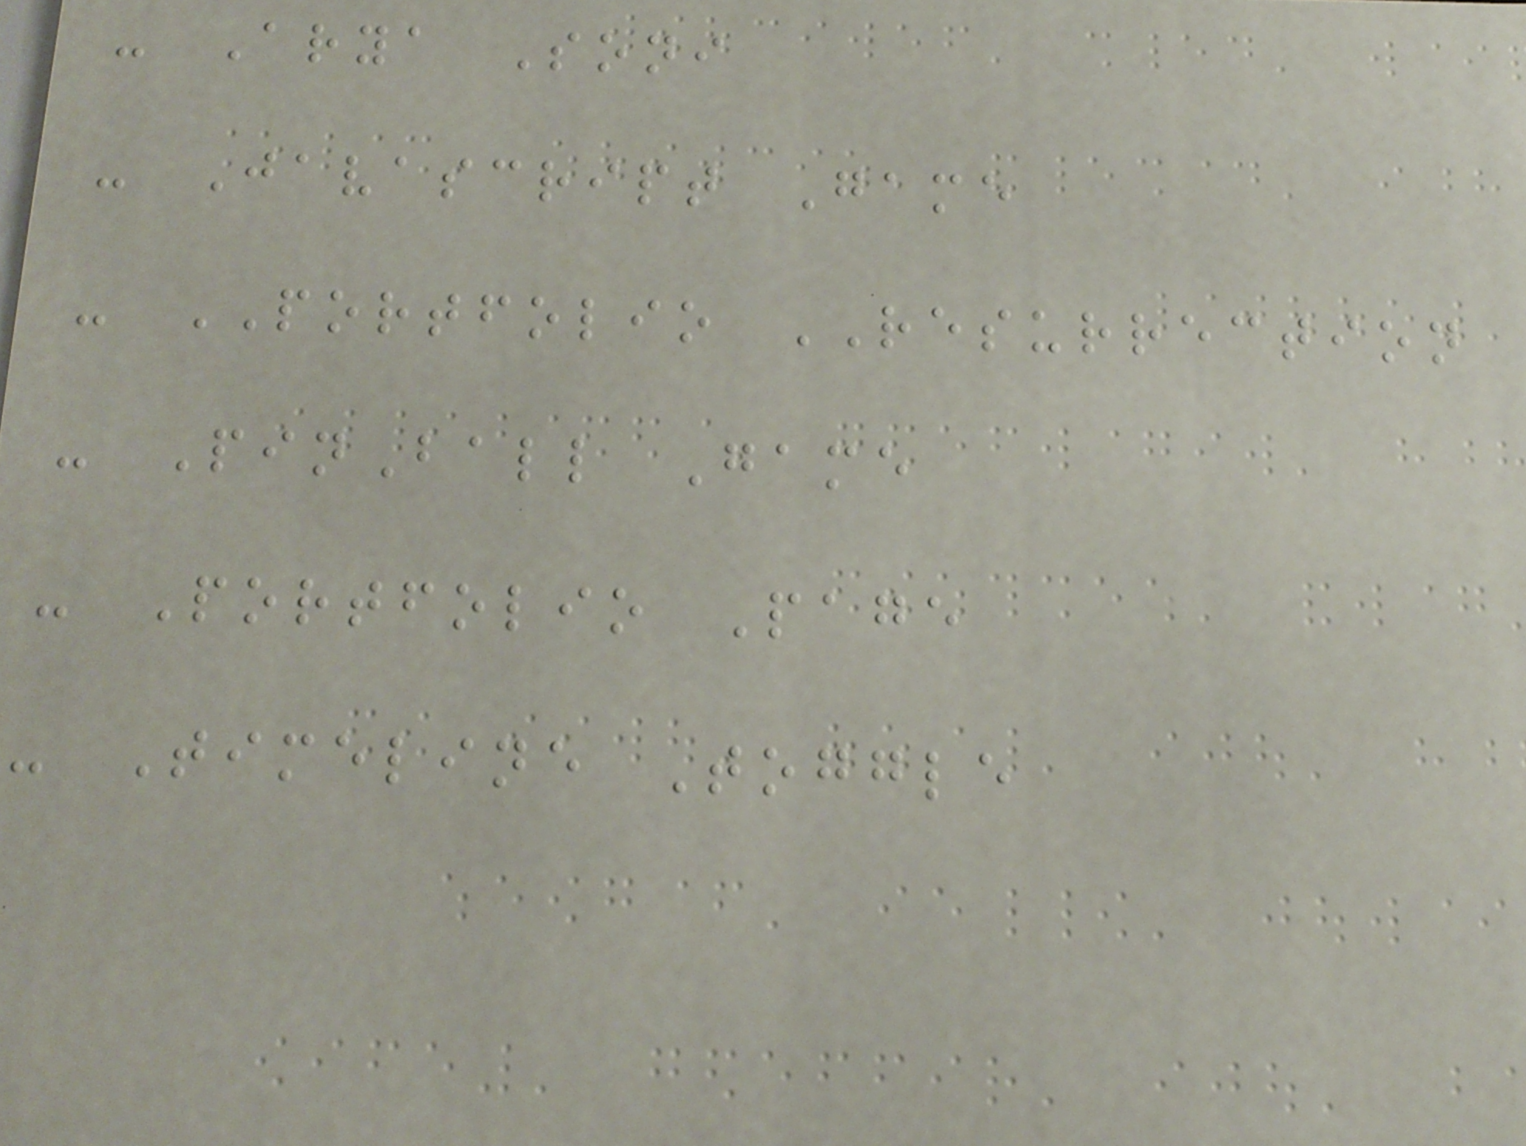- Arya Soni
- Javascript Game
- PORTFOLIO RESURRECTION
- PinBall Game
- Portfolio Page
- Timeline Toggle
